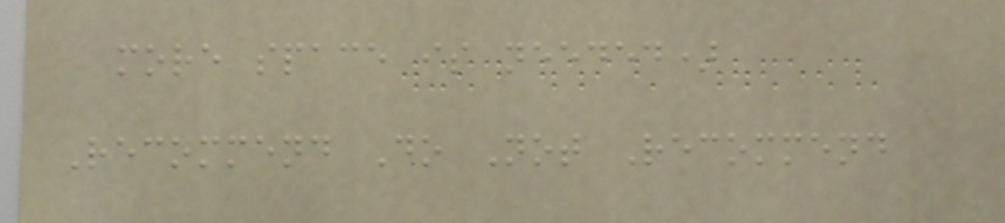more space is needed)
Recommend Do Not Recommend
